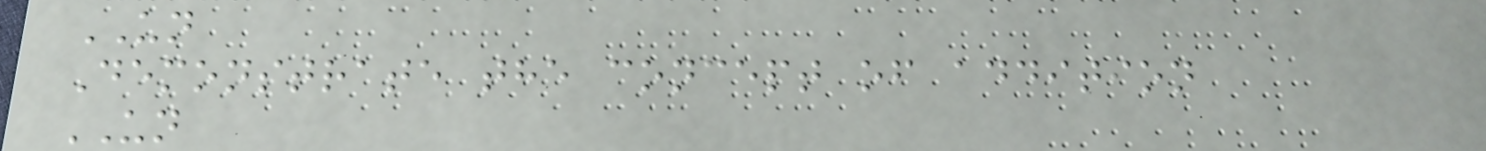UN
Demonstrate the concept of addition
UN
